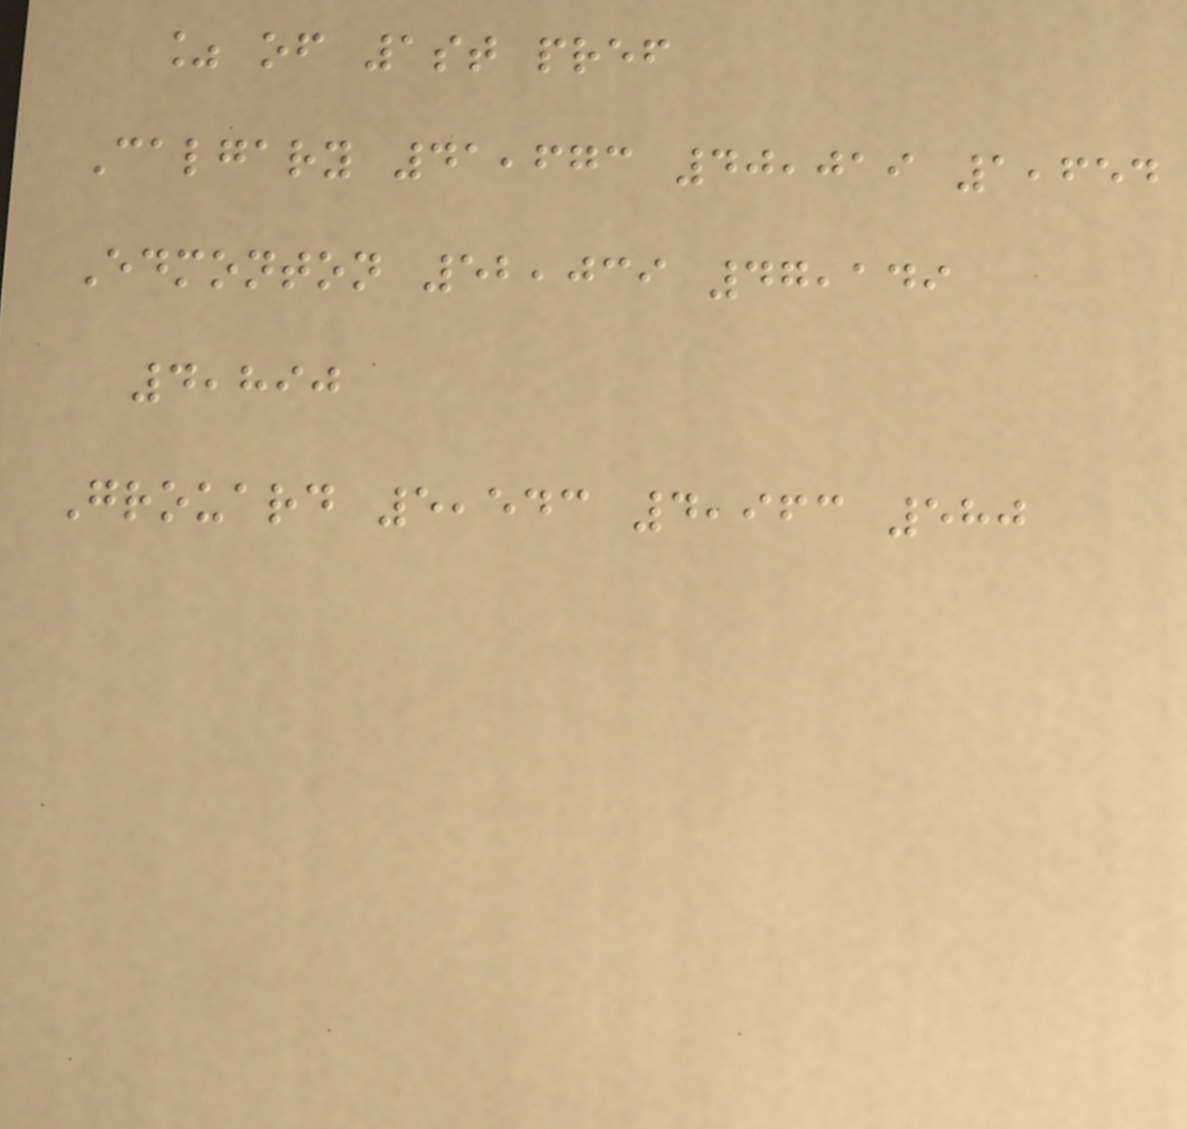% of 1st pref
Calgary 41,673 40,019 1,654
Edmonton 52,039 47,149
4,890
Grouard 5,543 4,963 580
